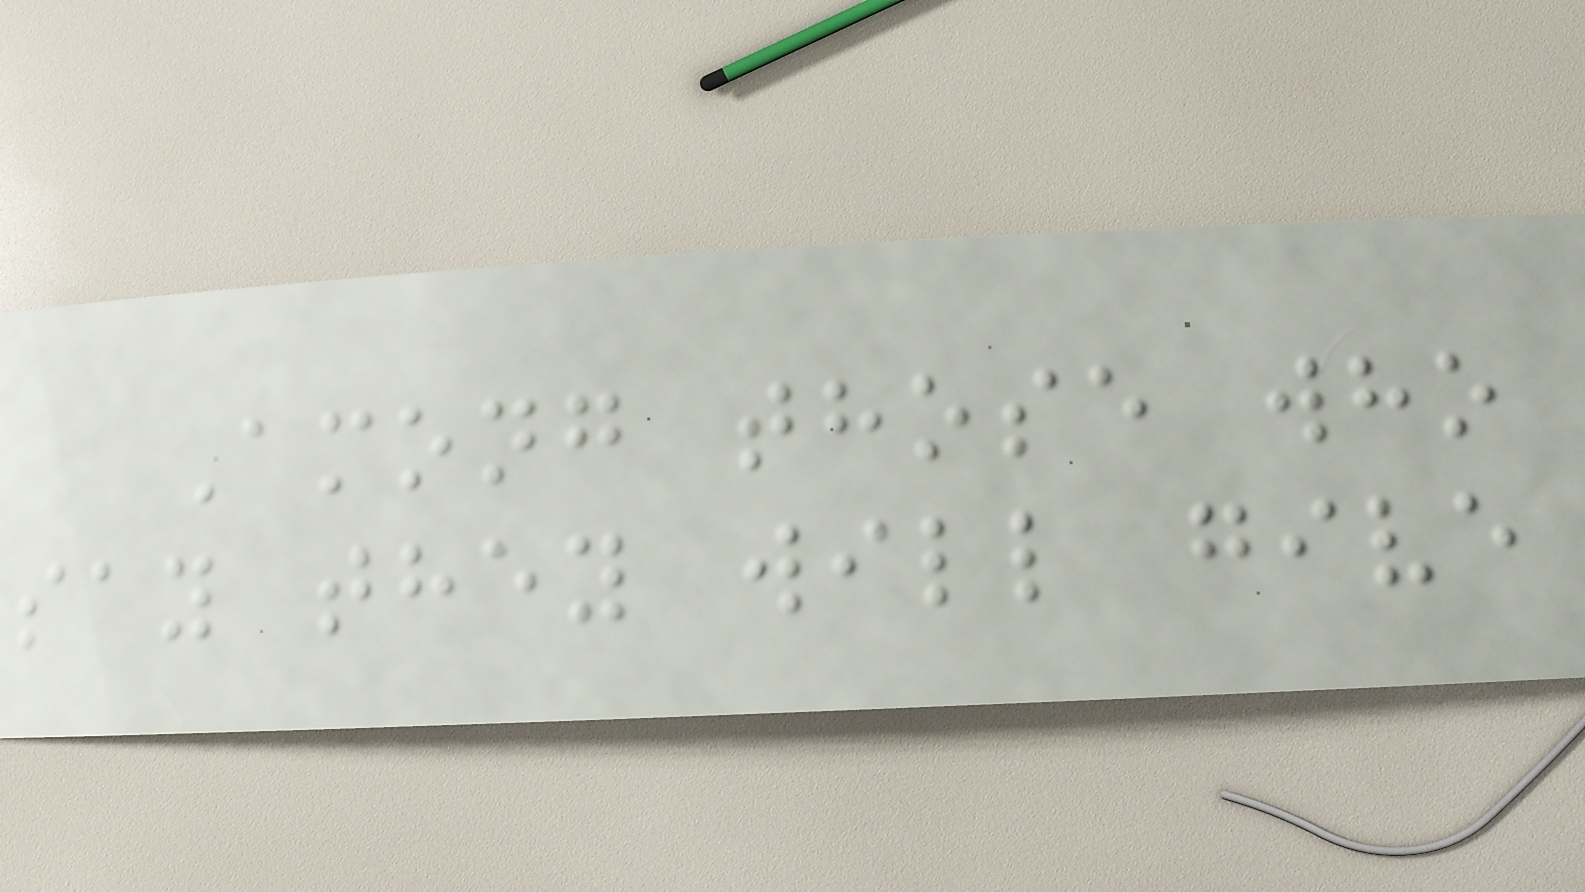Among those who
say they will give
